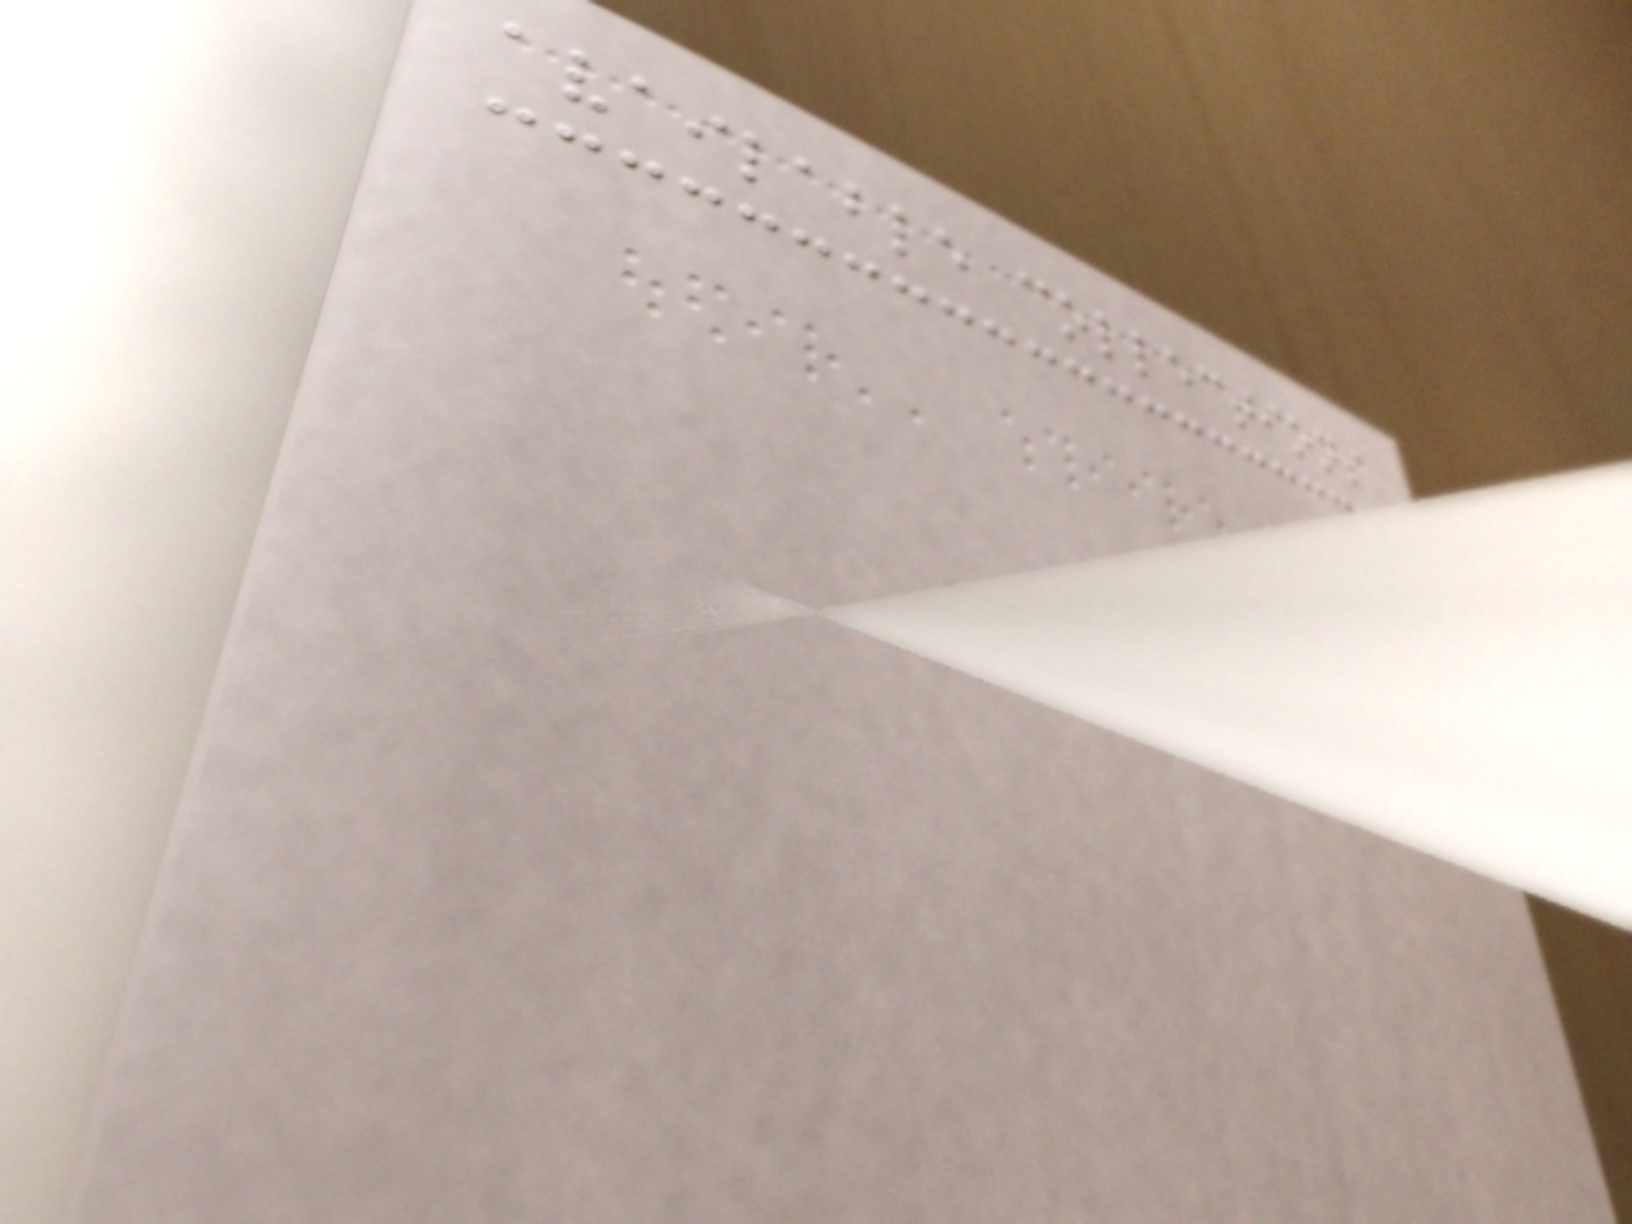available collections
